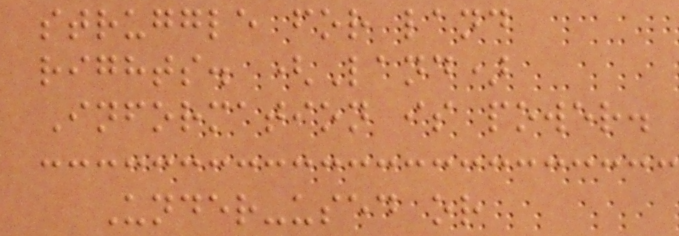struggle for land
rights. (Land)
Information is power.
Under-used or
